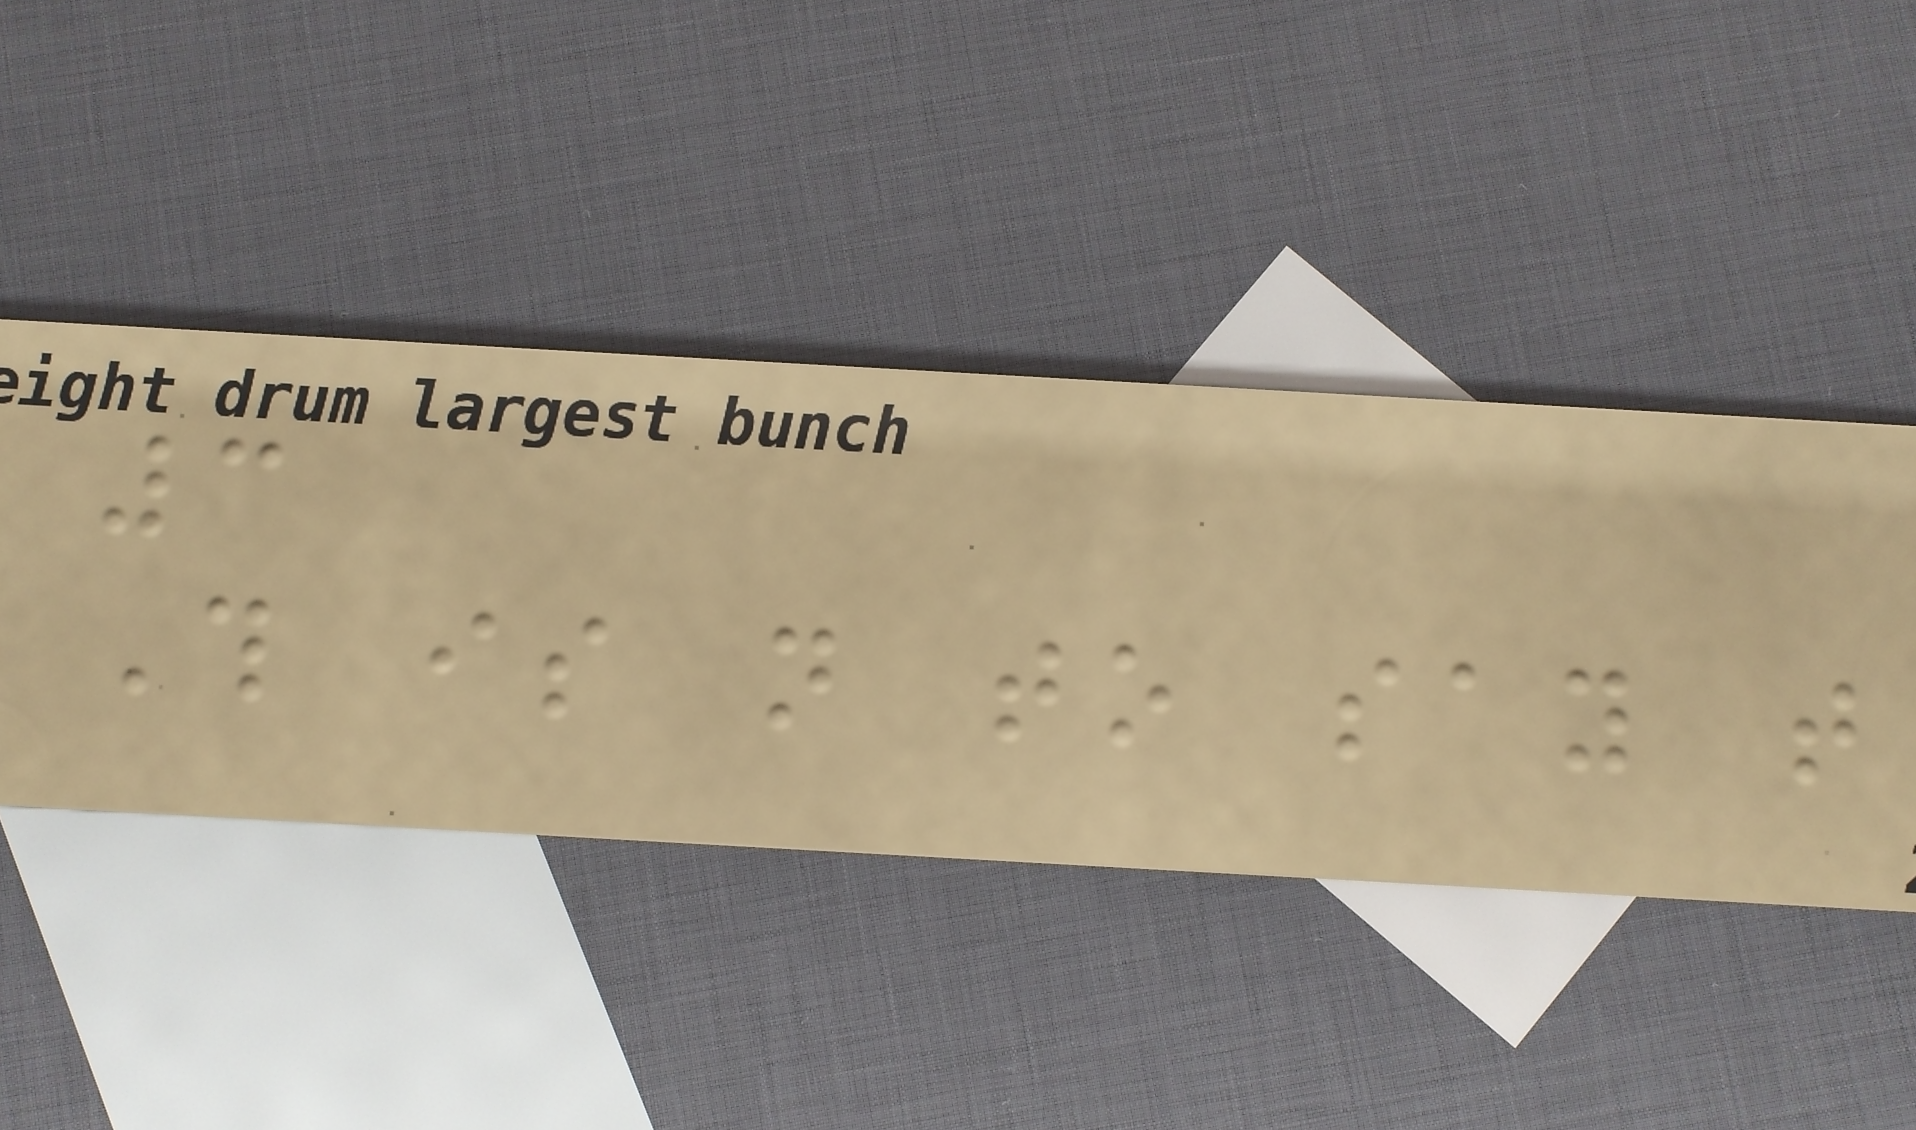3
This is not to say that
